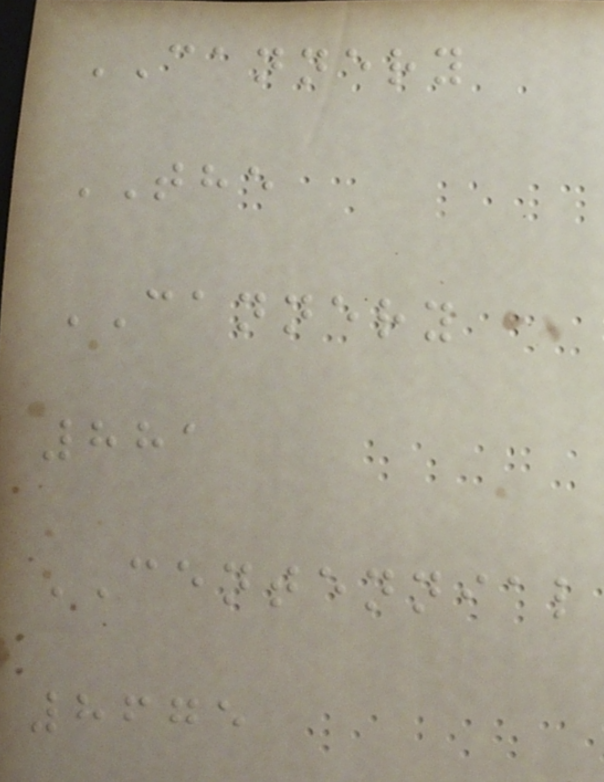CANNERY
THE
CANNERY
881
CENTENNIAL
8675
